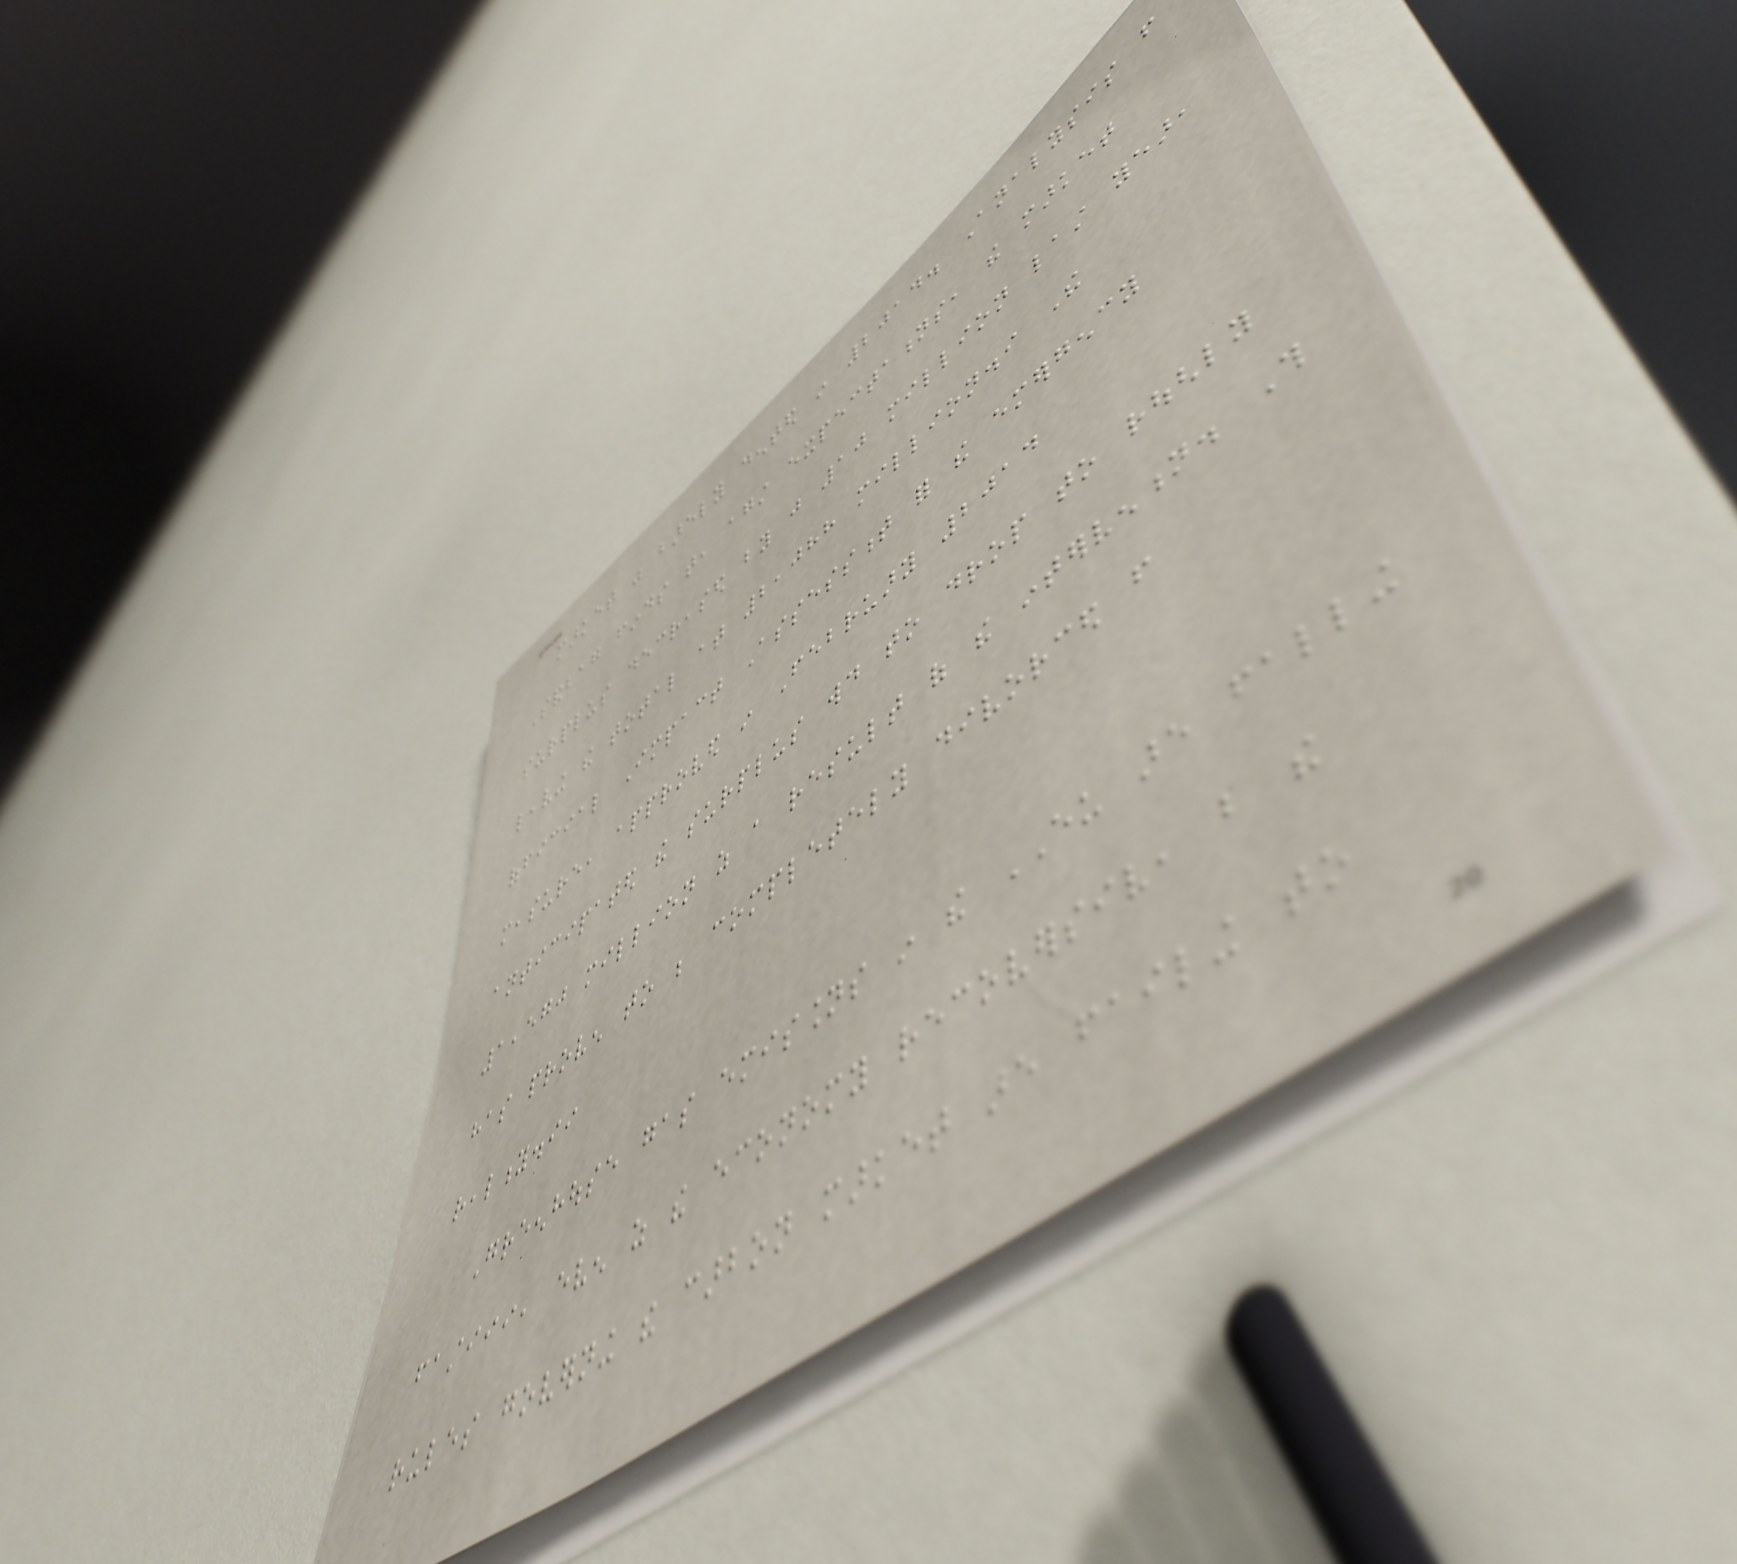market was barely dented in 2014. Analysis from
Sandbag finds that, against expectations, the market
surplus decreased by just 10 million last year,
leaving the total at 2,088 million.i The
official Impact Assessment for the emergency
measure, approved in February 2014
anticipated the surplus would to drop to roughly
1,570 million as a result of the intervention. This
has proven to be completely divorced from
reality.ii
Greenhouse gas emissions in the EU are falling
fastiii, even as the economy recoversiv, but the
rules governing the carbon market are failing to
